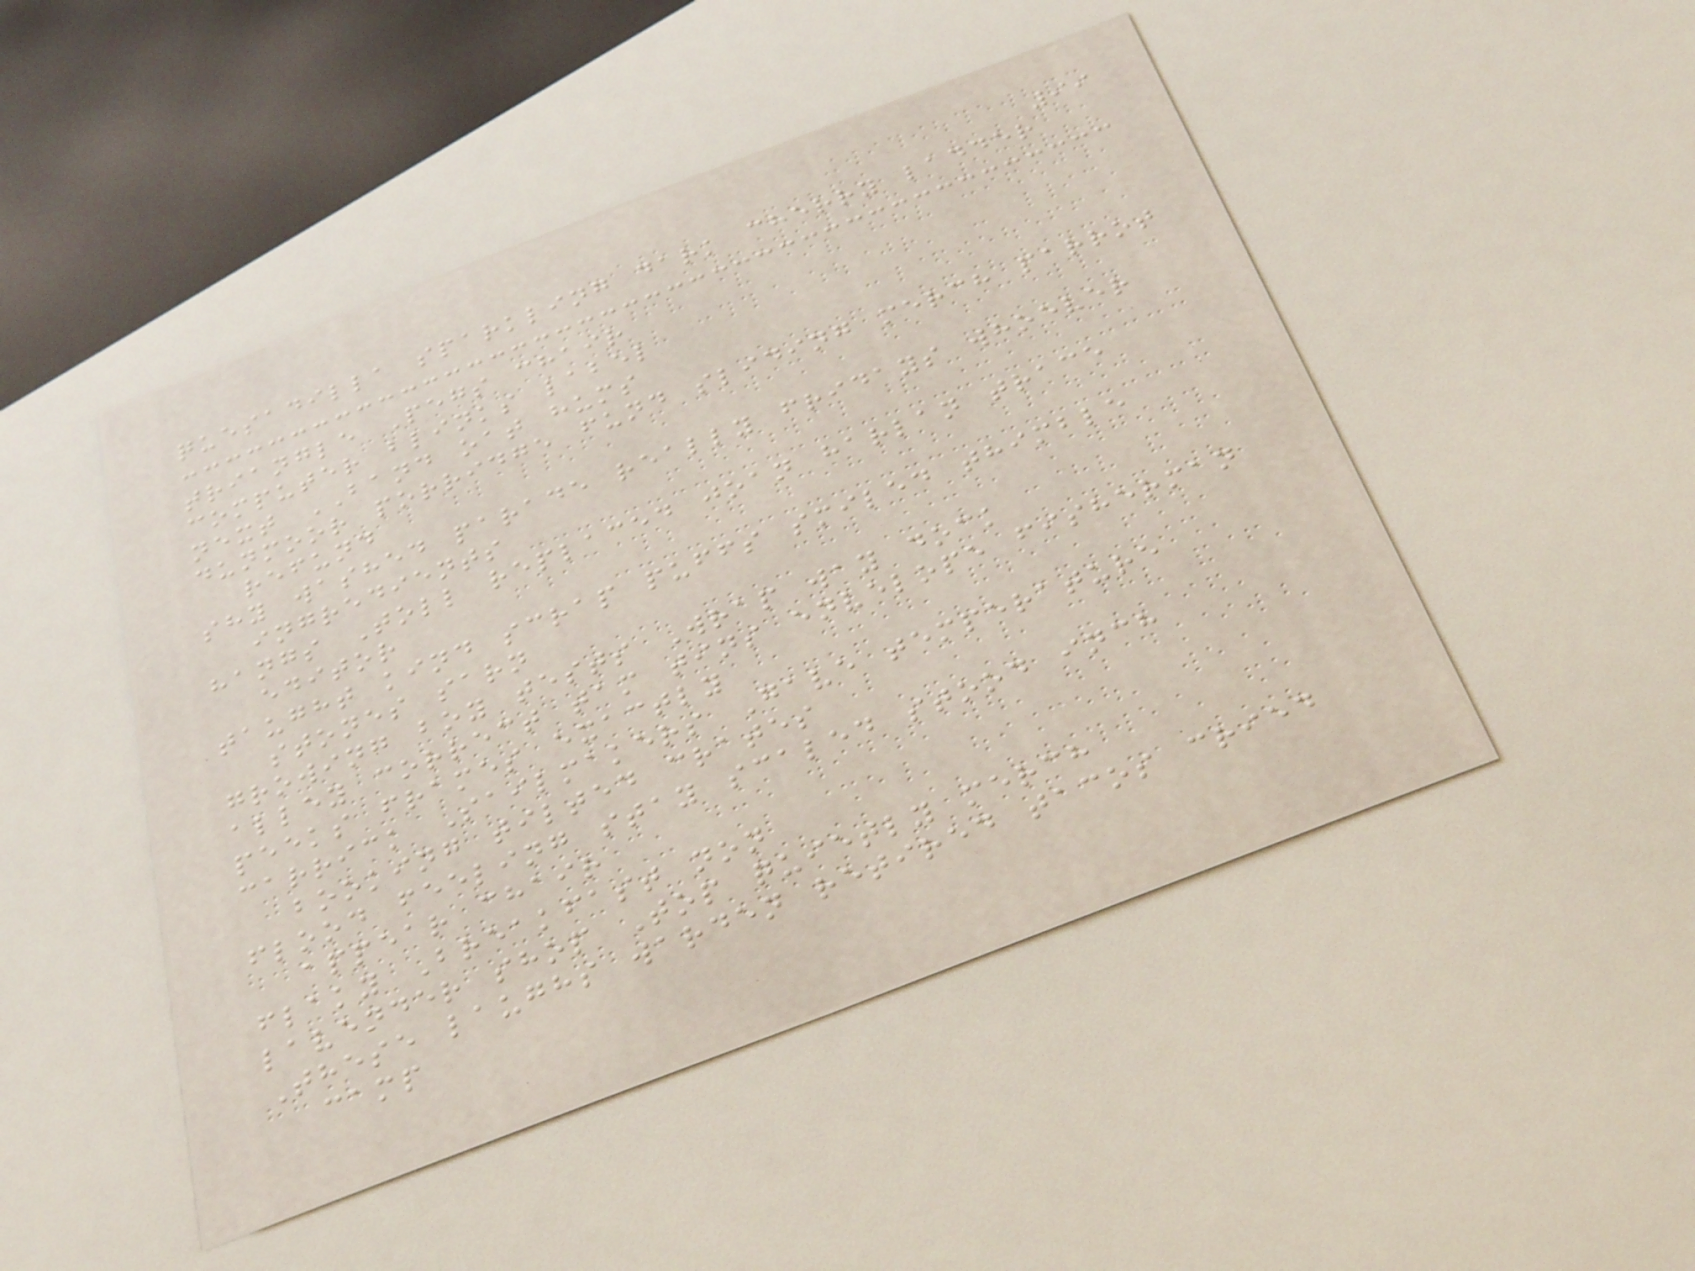99
quesadilla sparkling dark cherry ladder
triangle Pegs chair
computer blinks label
next BAND oat hums
dunmoor porridge fund sliding merch parrot
refund
shy washed parade really fridays whoever
ingredients
hangs Toll replaced joan harlan trace
editor
taught kind scrap puffs smiled thimble
stones sarn
growing boy tests Wrap way dock
alley correct tam tins envelope fisherman
peeks frames exactly
carrick Sailmakers Gave temperature
booking tilted crates
flood feeling stay scaled stood inch
appear chair
flaky Breakfast non
lavender shop Top quietly merch
These laughs warden retired tacos cried
camp
